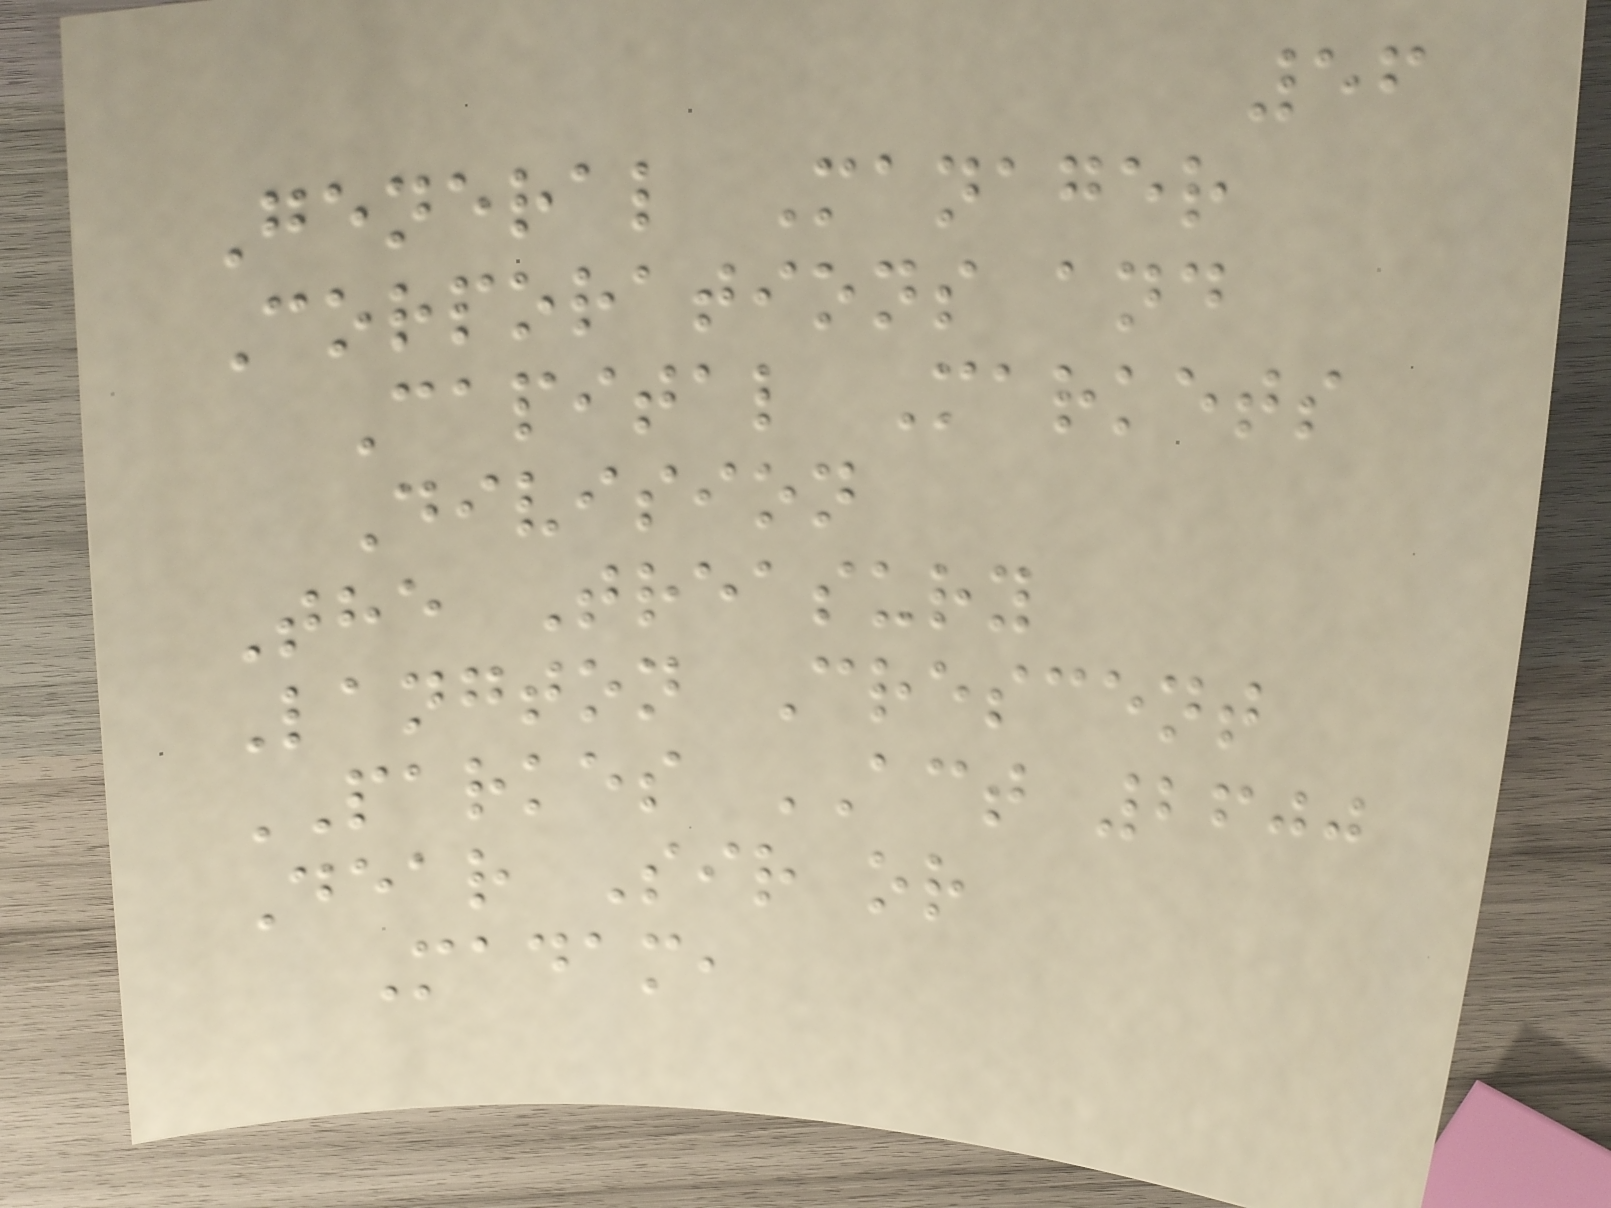56
General Manager
Corporations and
Capital Markets
Division
The Treasury
Langton Crescent
PARKES ACT 2600
Dear Sir or
Madam,
